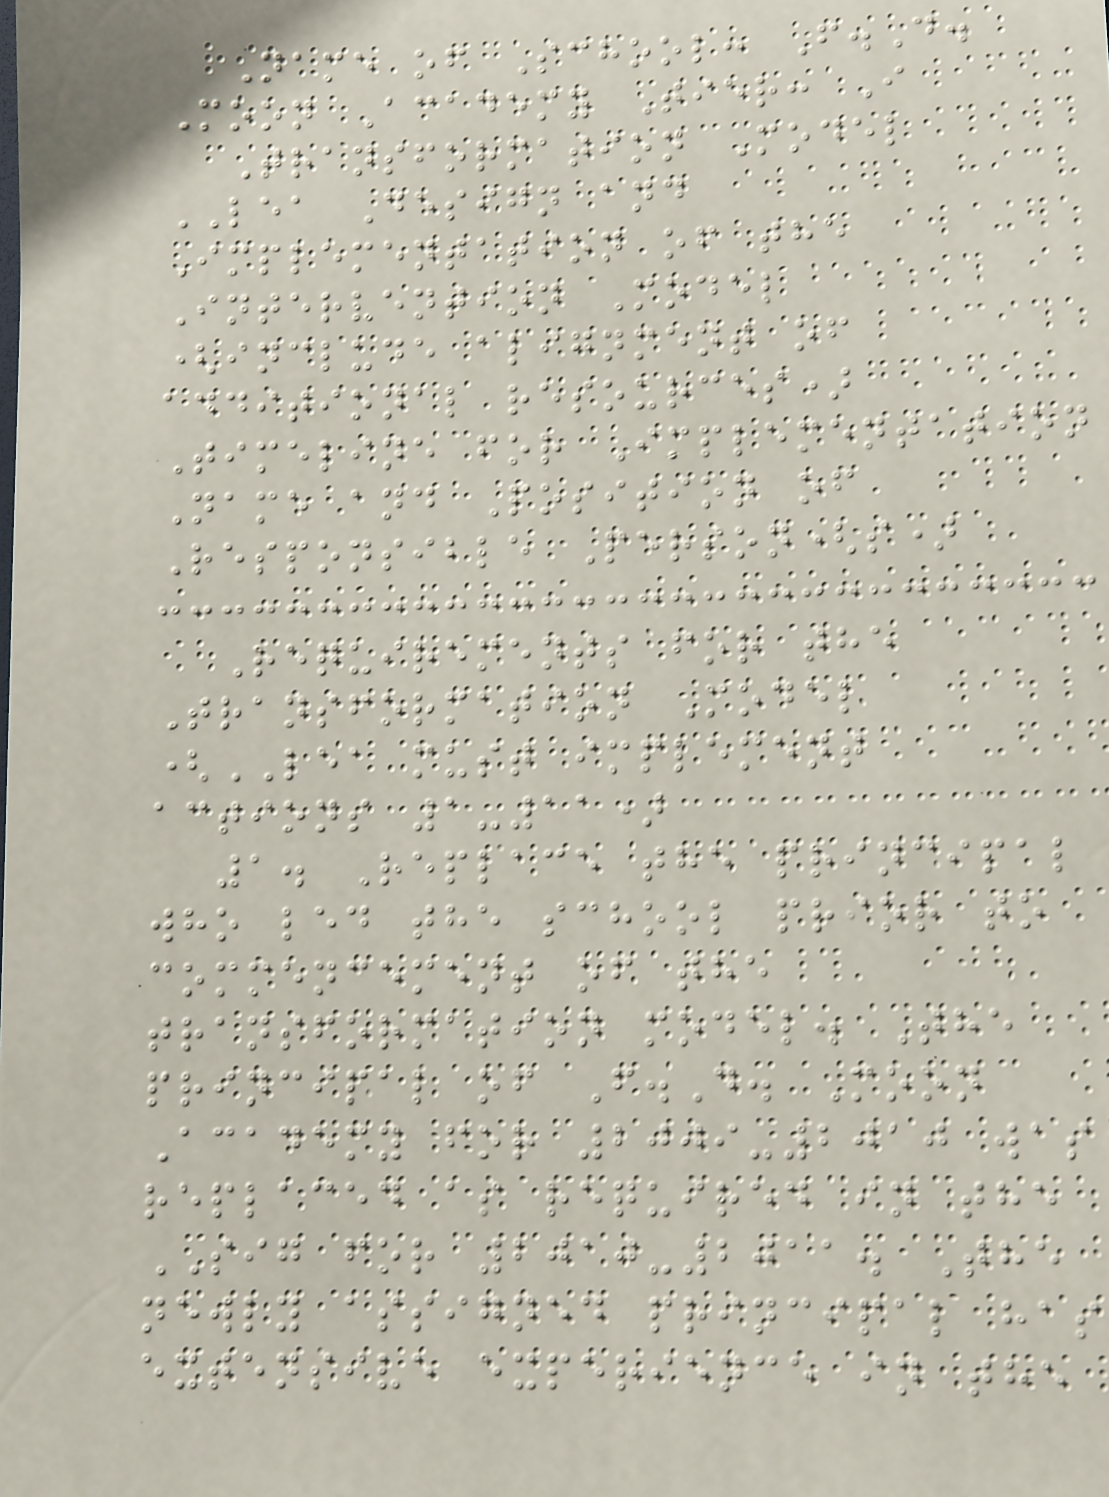Name of School: F.D.
Moon Academy Tier: I
Transformation Model
LEA Design and
Implementation of the
Intervention Model
(include alignment of
additional resources)
Timeline for Implementation
Name and Position of
Responsible Person(s)
Requirements for the
Transformation Model
(LEA must implement
actions 1-11)
1. Replace the principal
who led the school prior to
commencement of the
transformation model. The
principal of F.D. Moon
Academy for 2009-2010 was
replaced as required in the
SIG for 2010-2011. The
newly assigned principal has
extensive experience in the
